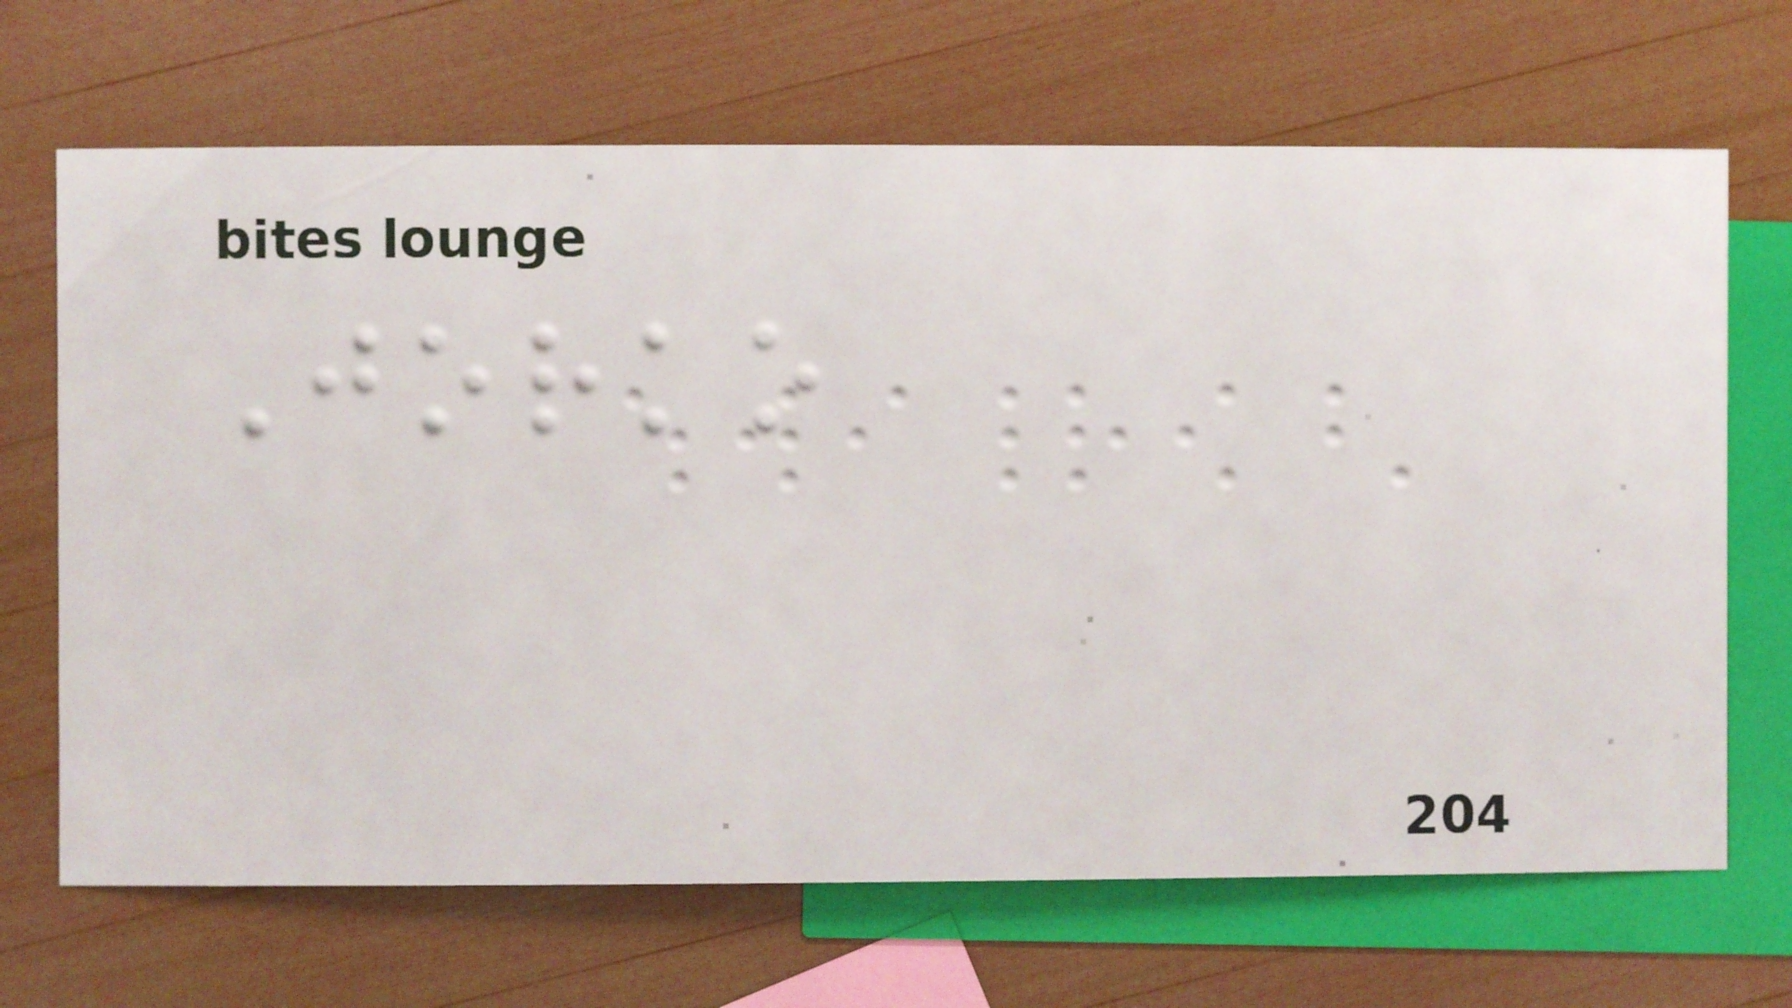Jorko
